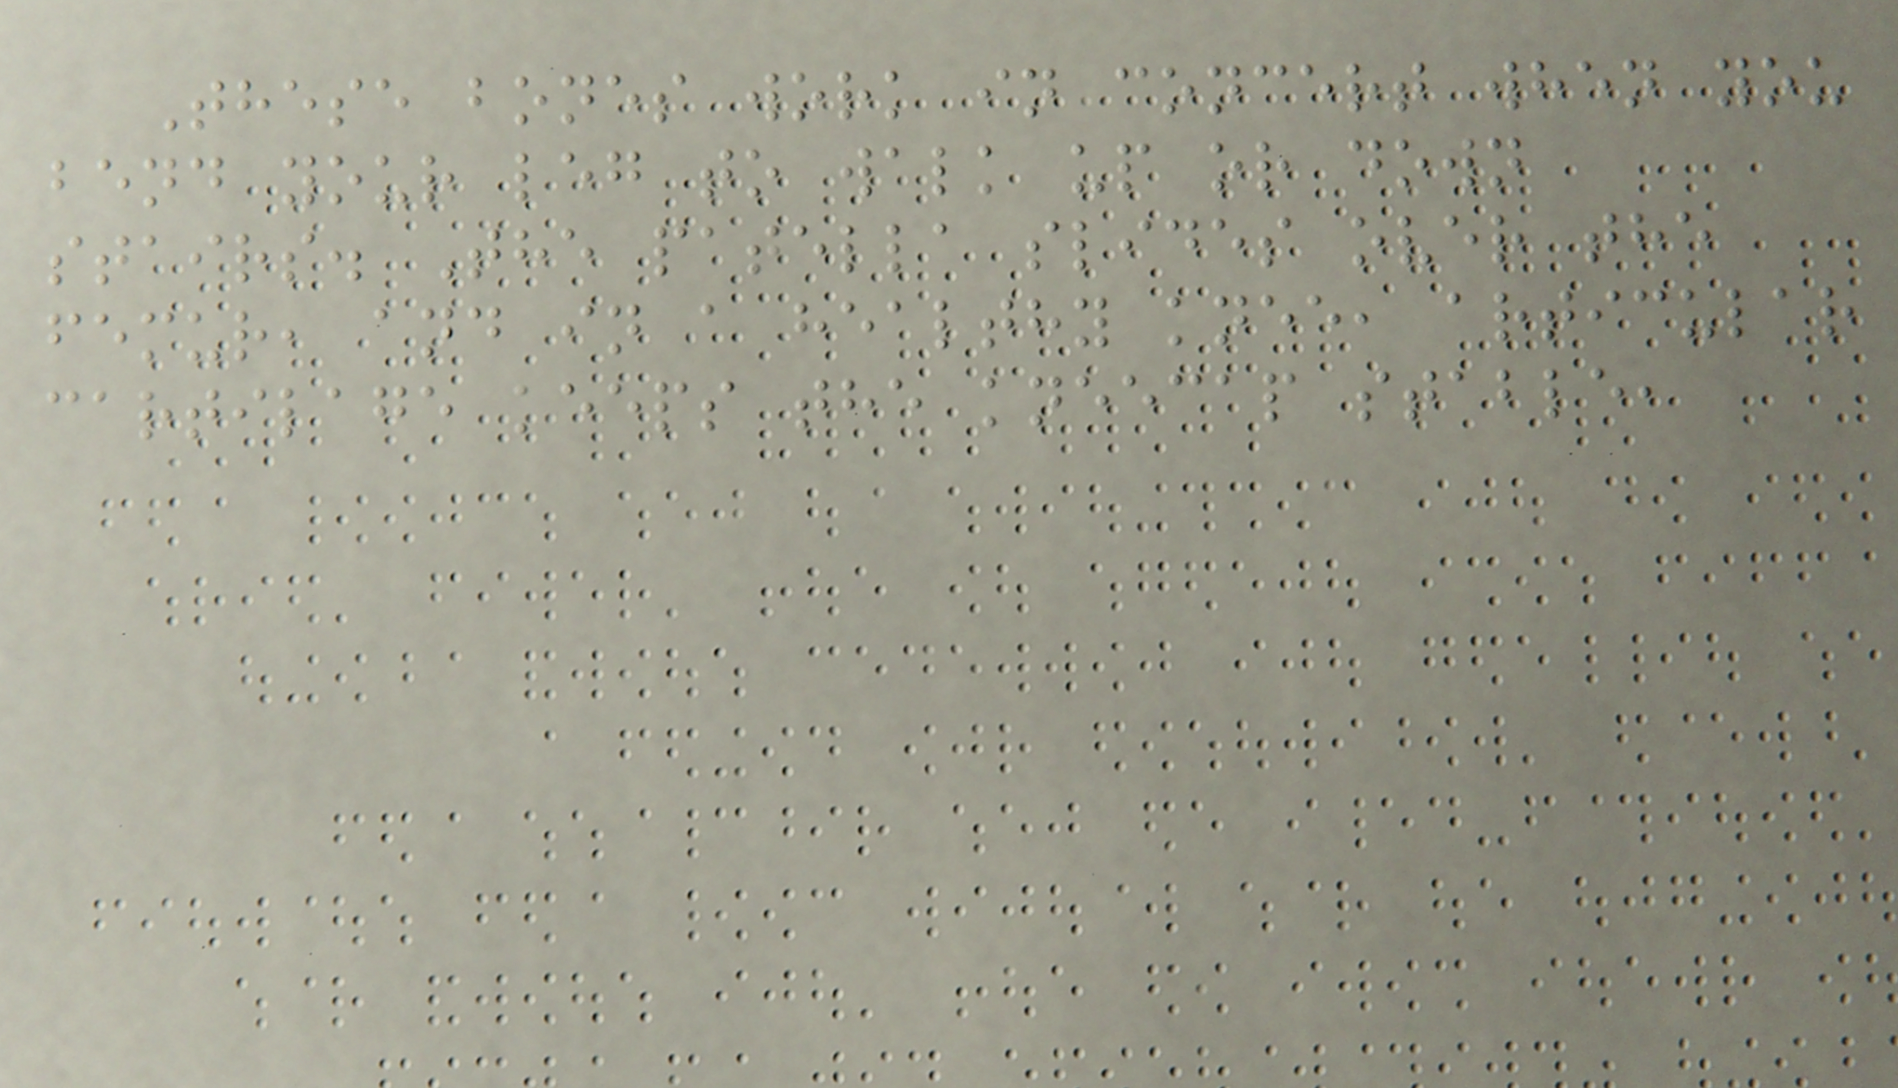These bones work in concert when you
bend your leg to walk up or down
stairs. The patella slides over the
femur, and in a healthy knee, articular
cartilage keeps the kneecap stable,
